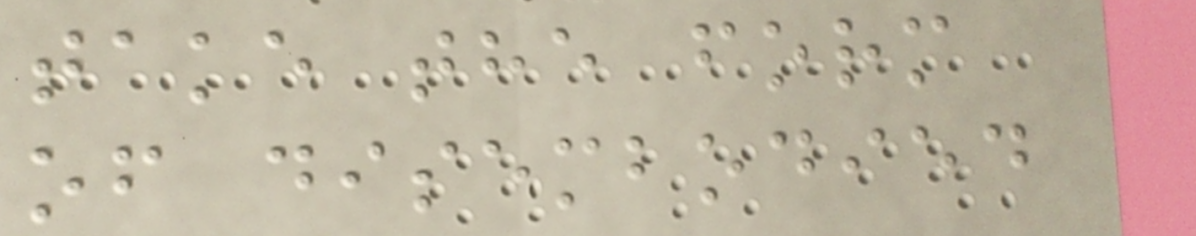take the form
of disembodied
